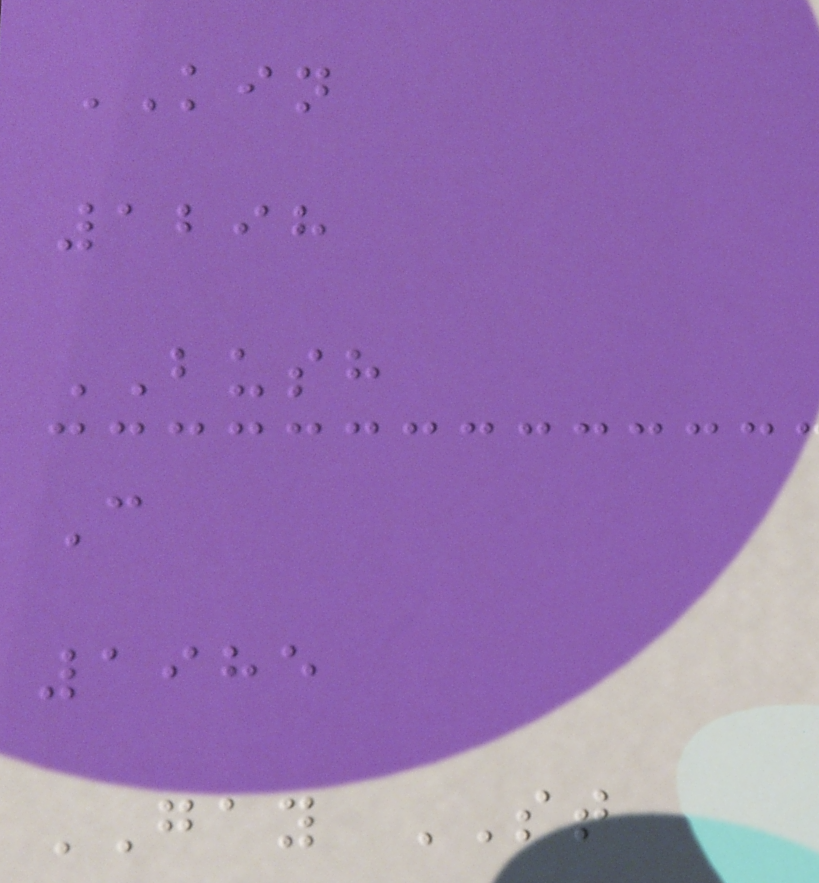KIN
1298
BUSH
C
1985
GAY ST
